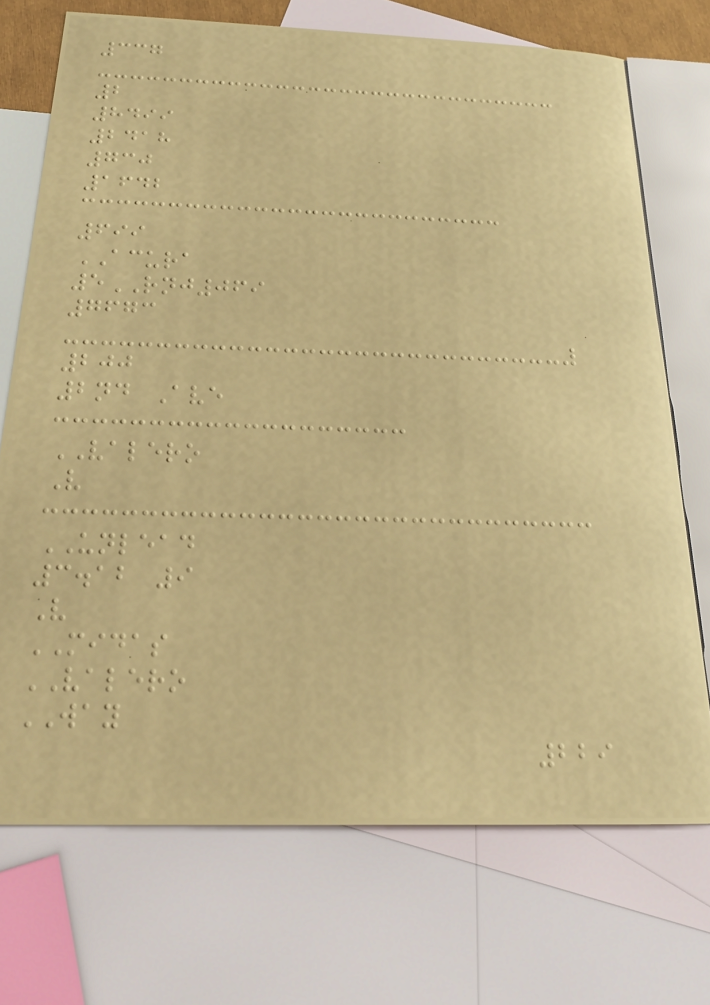337
2
8499
2418
730
1642
699
ACURA
5RNJ069
7673
200
2nd Ave
VALERO
V
UNLEAD
3.12 9
V
MIDAS
VALERO
WAY
229
